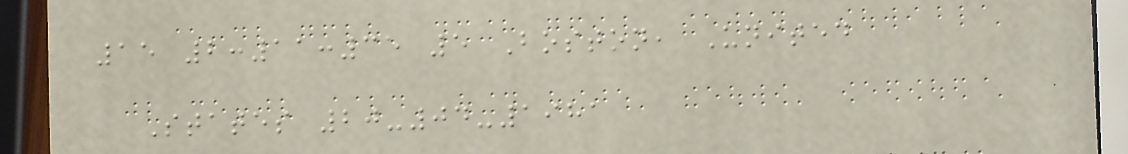15 2:11:35 5 Boston, United
States 20-04-1981
